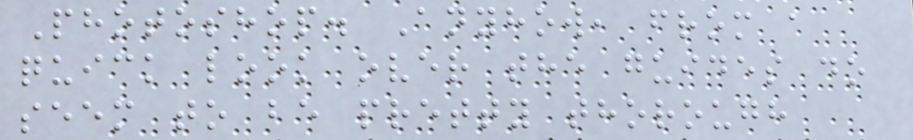Photoshop. Anyhow, from a
quick look over the guides do
seem to be pretty thorough
